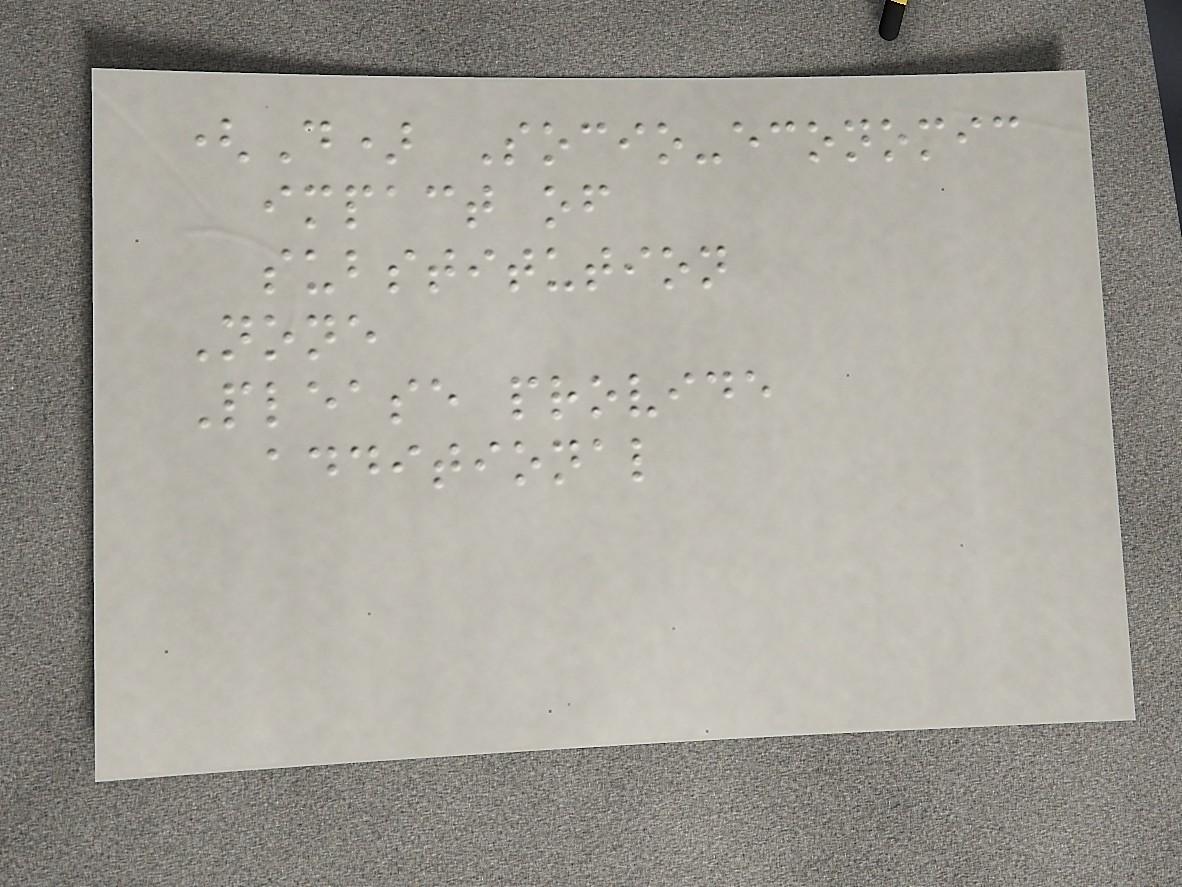(D) Socio-economic
impact of
substitution
None
Please provide
additional
